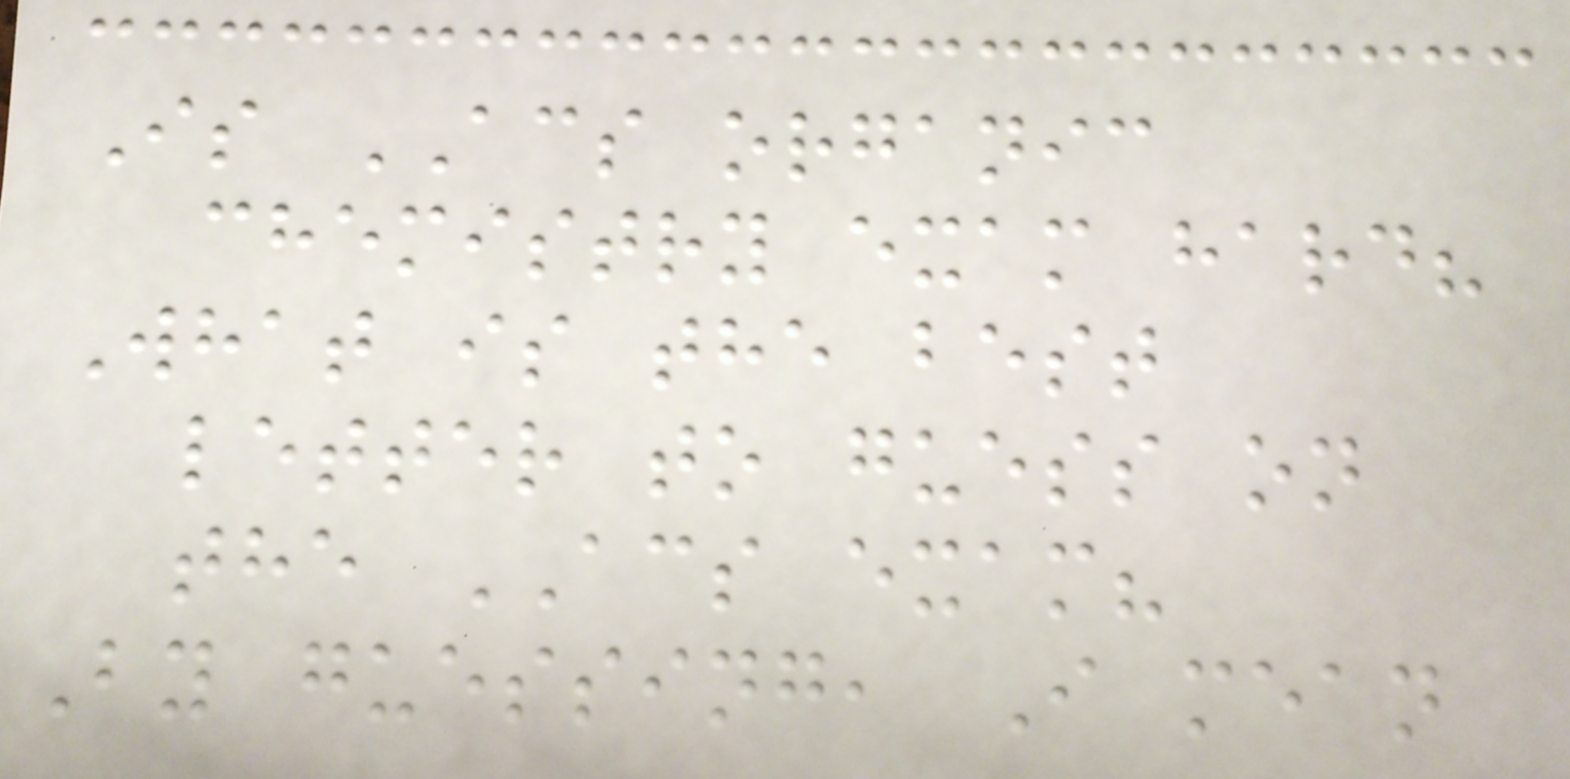Is ACS organic
chemistry exam hard?
What is the best
letter to guess on
the ACS exam?
By guessing, I mean
